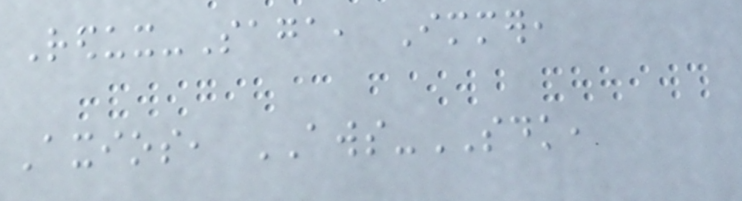Redux-Saga, Immer,
Axios, AWS-SDK,
